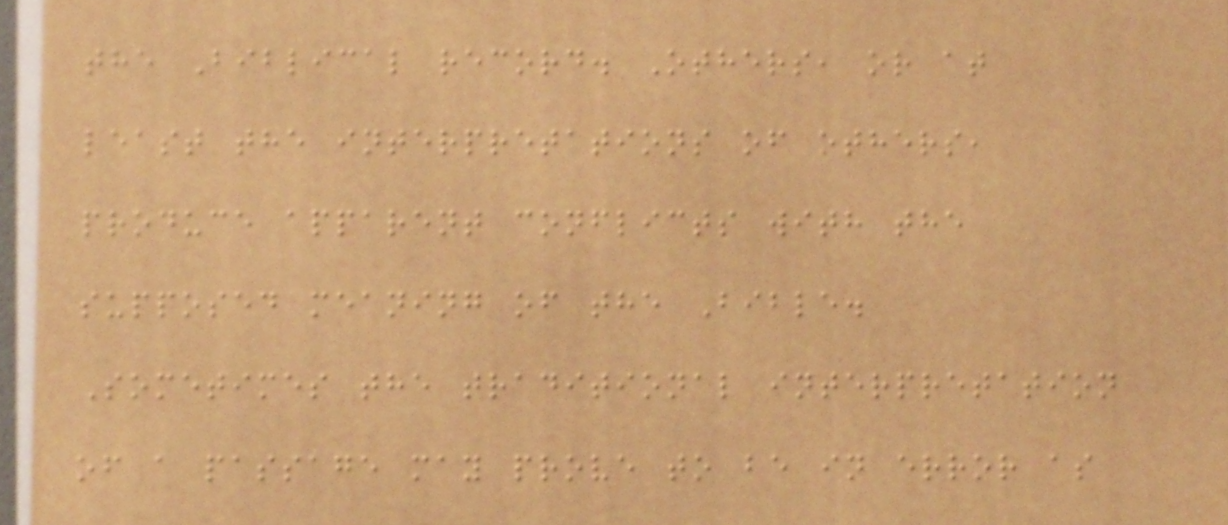the Biblical record. Others, or at
least the interpretations of others,
produce apparent conflicts with the
supposed meaning of the Bible.
Sometimes the traditional interpretation
of a passage may prove to be in error as
